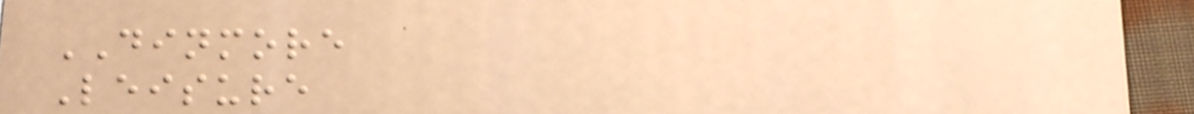DINMORE
Leisure
